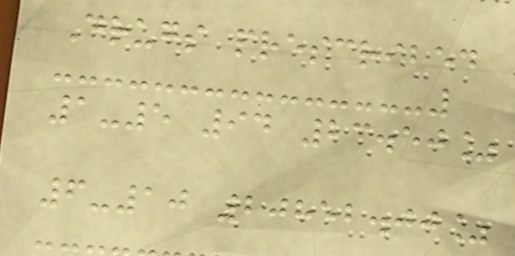Drugs prescribed
1-5 94 23.50%
6-10 20852.00%
